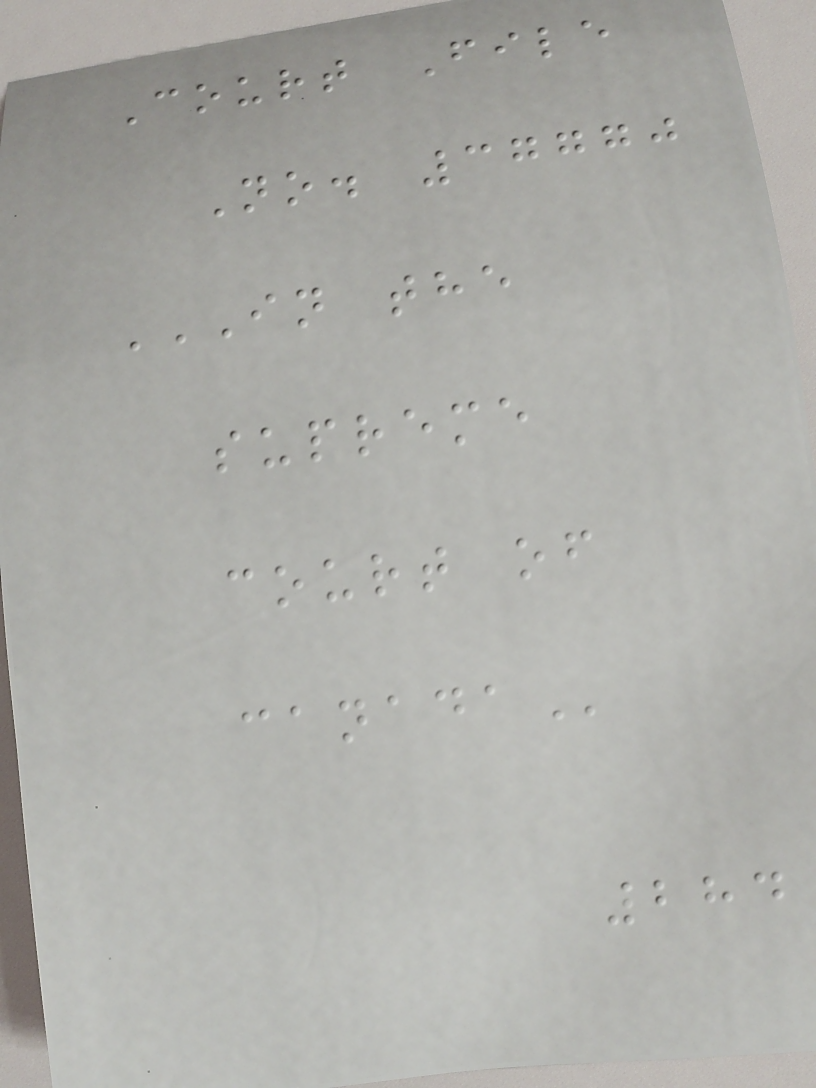Court File
No. 37770
IN THE
SUPREME
COURT OF
CANADA
284
